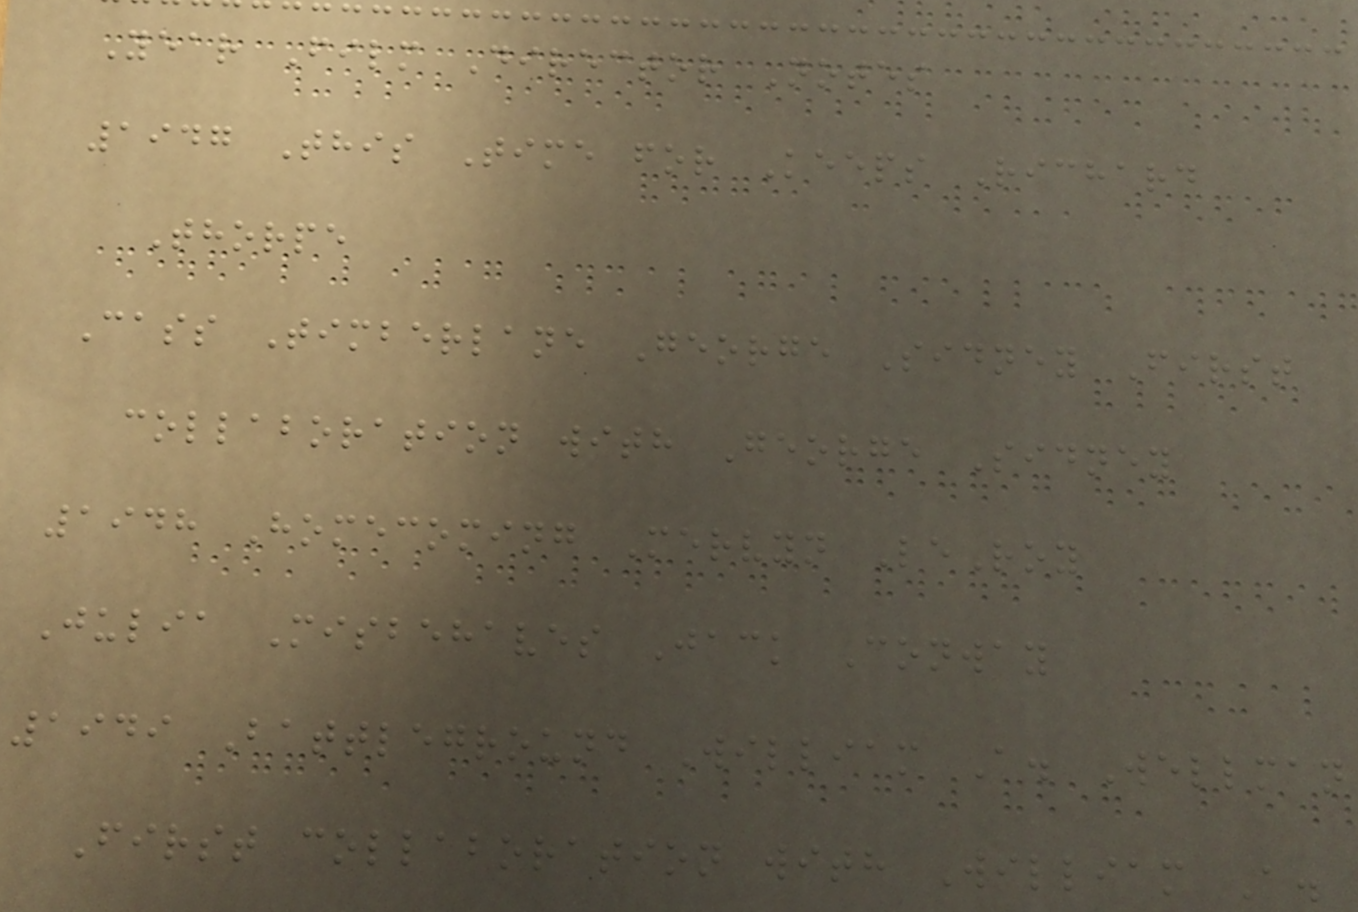Year Film Director Notes
1947 This Time for Keeps Richard
Thorpe
Cass Timberlane George Sidney First
collaboration with George Sidney
1948 Homecoming Mervyn LeRoy
Julia Misbehaves Jack Conway
1949 Battleground William A. Wellman
First collaboration with William A.
